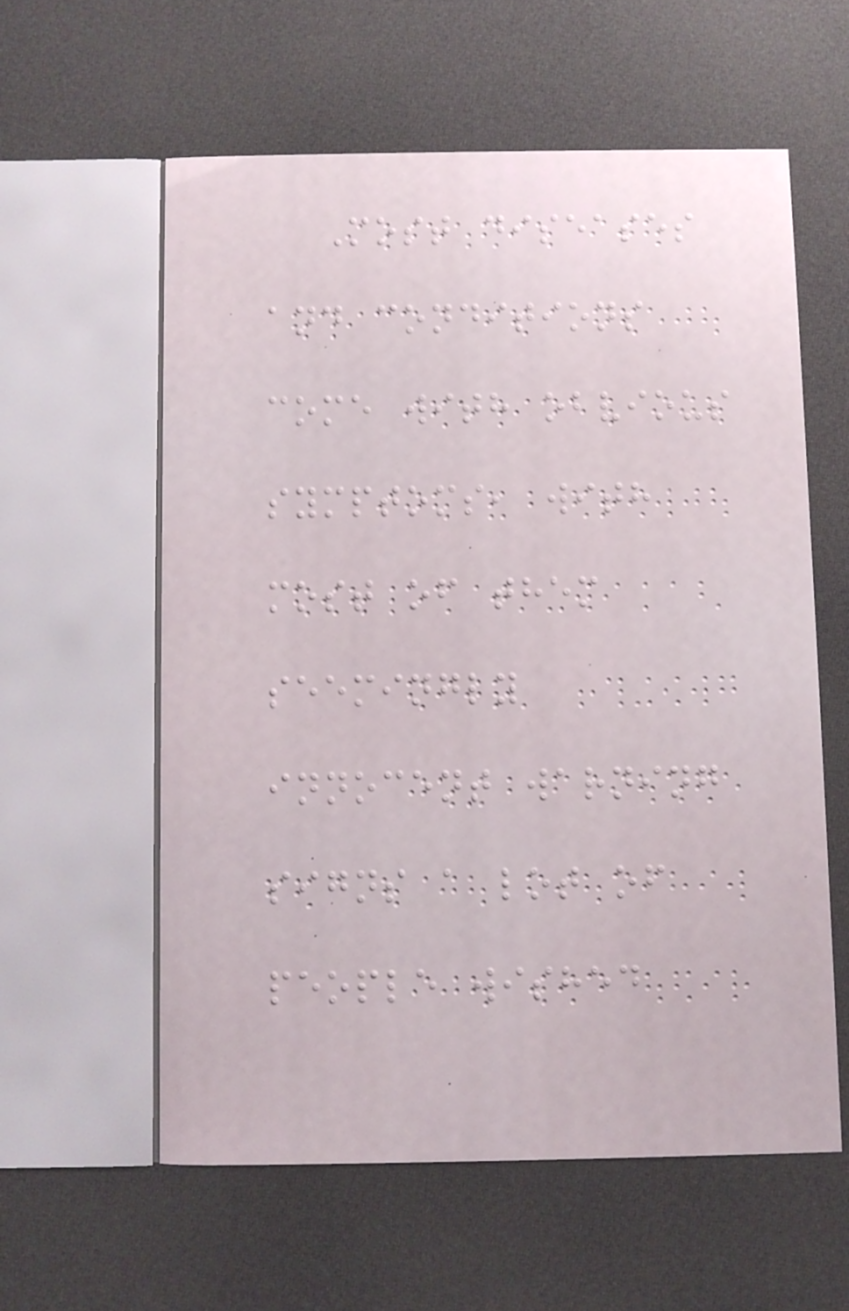Most diseases
and conditions
come with obvious
symptoms, with
most of them
seemingly
innocent warning
signs a lot of
people wished
